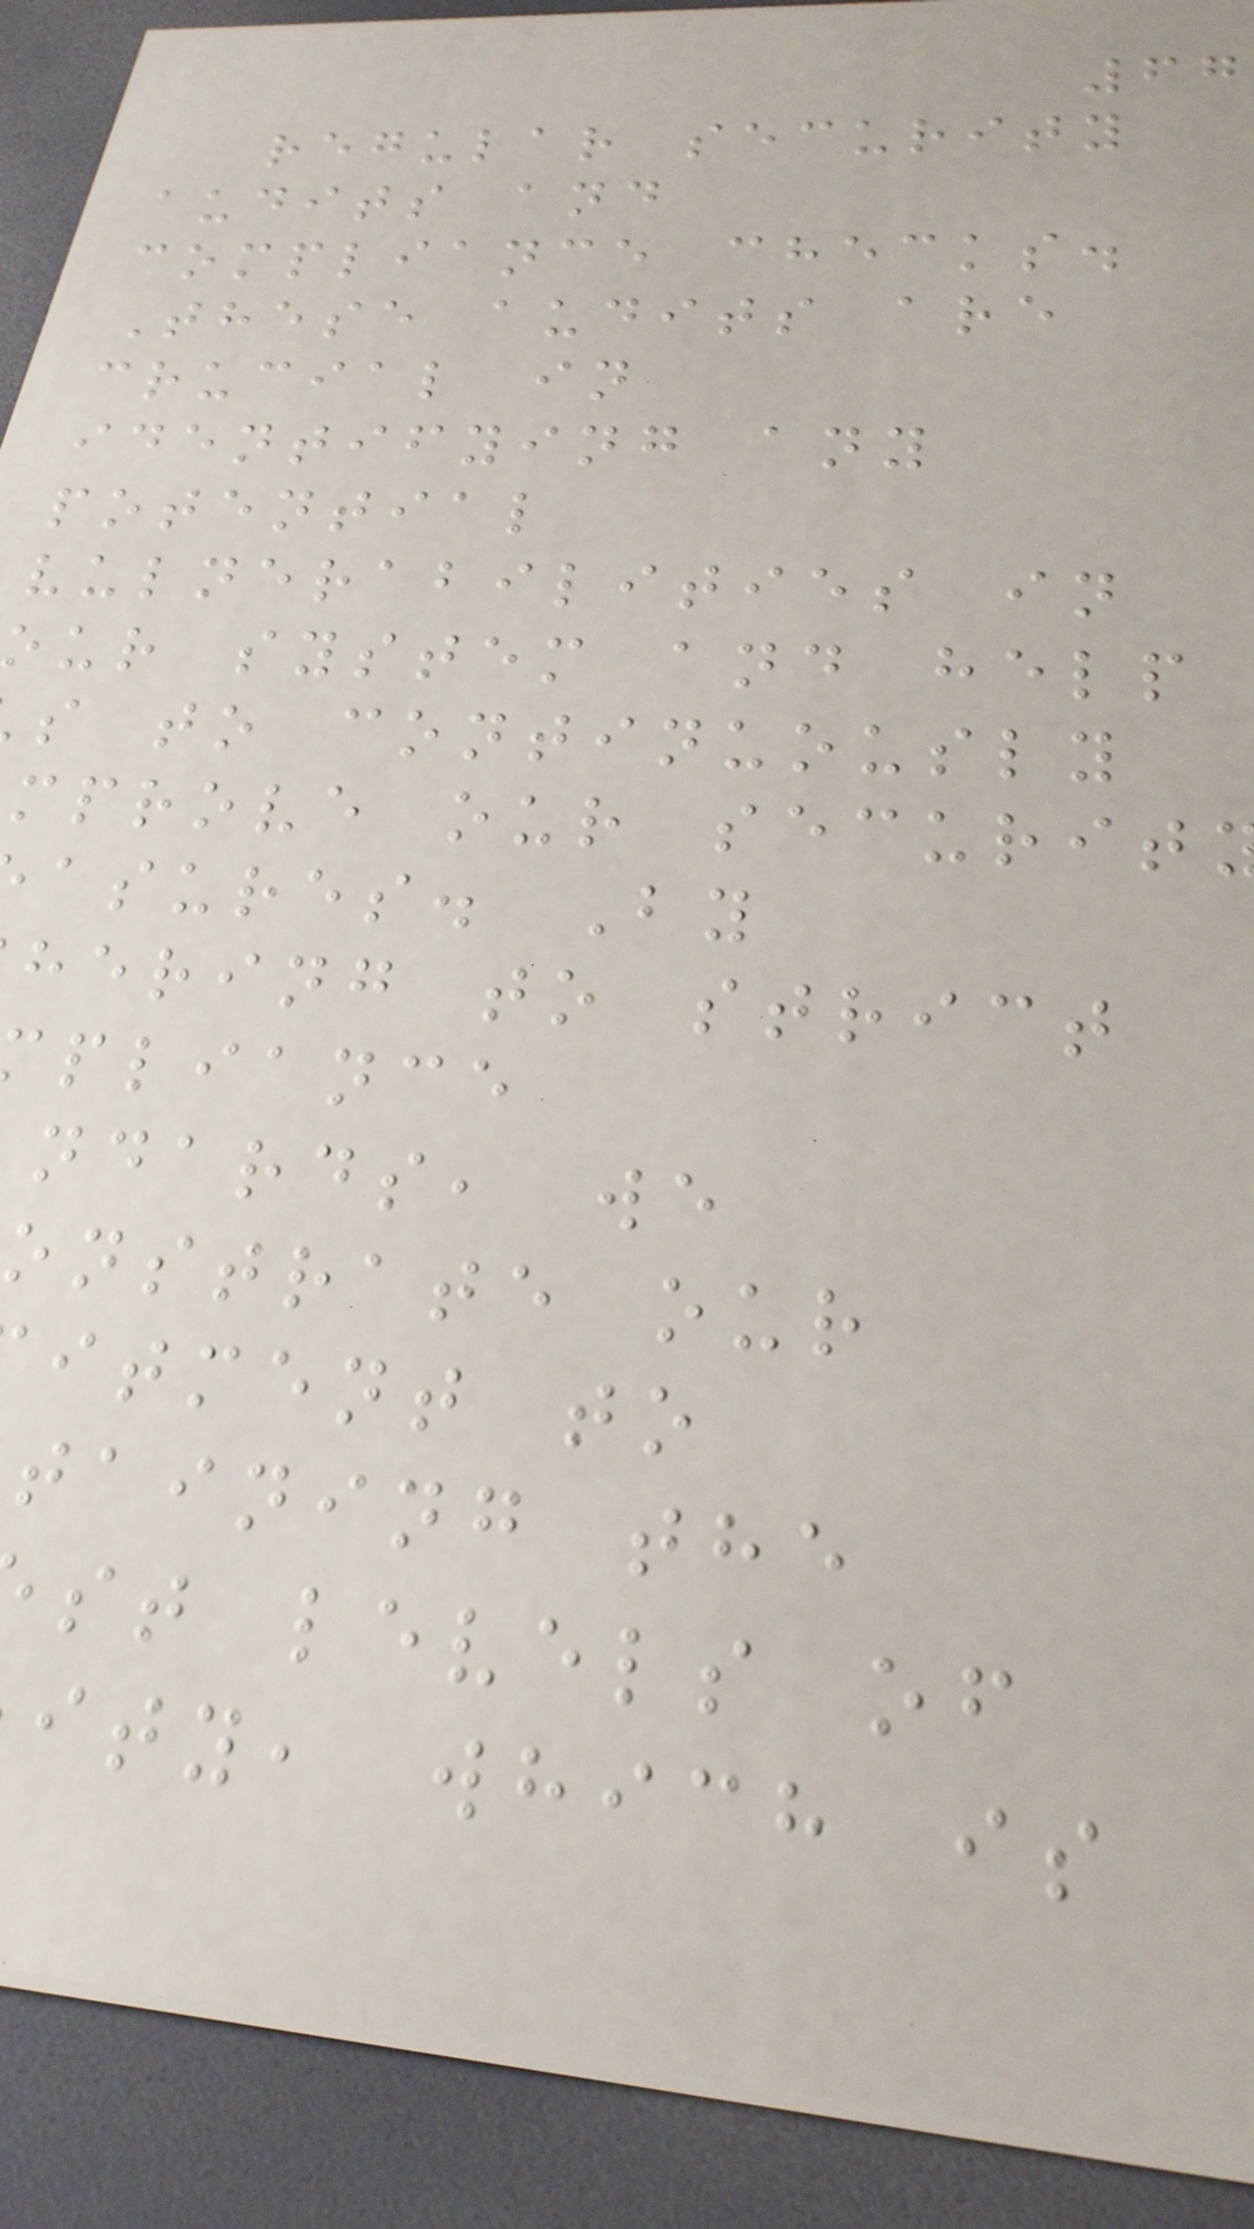67
regular security
audits and
compliance checks.
These audits are
crucial in
identifying any
potential
vulnerabilities in
our system and help
s to continuously
mprove our securit
asures. By
hering to strict
pliance
ndards, we
onstrate our
itment to
taining the
st levels of
ity, which is
